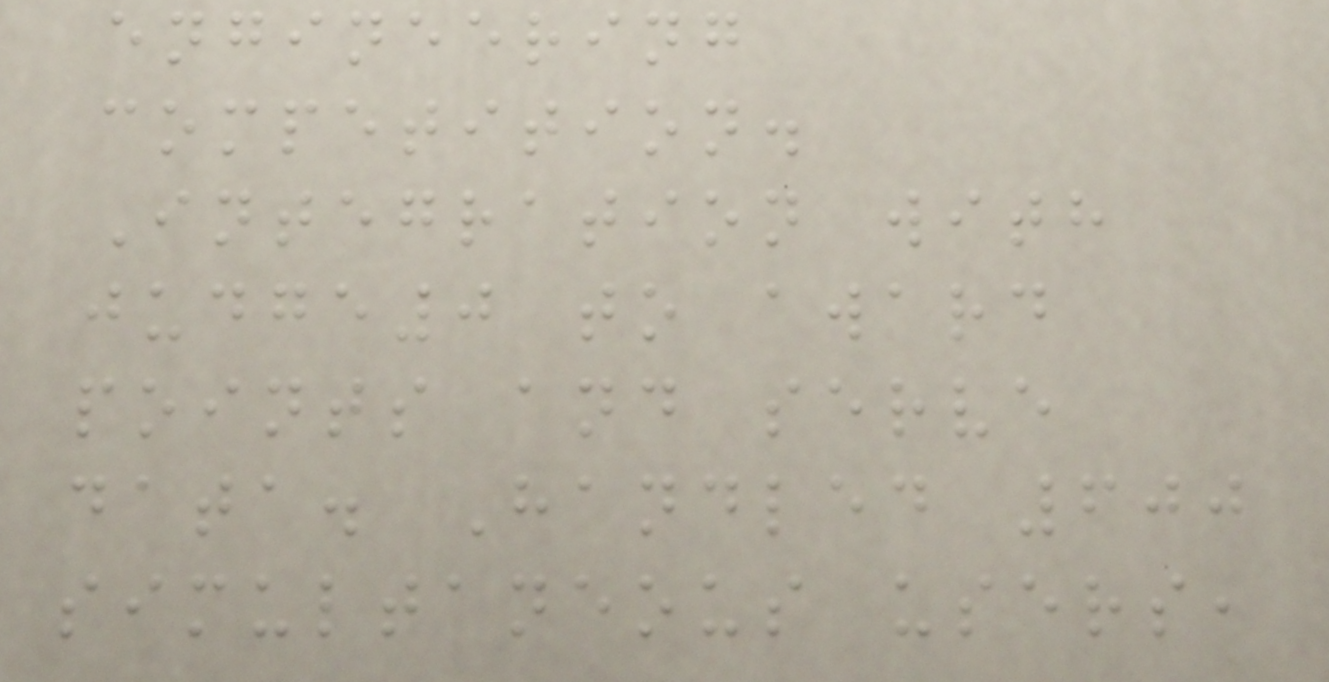engineering
competition.
Integration with
judge0 to award
points and serve
data. Handled 600
simultaneous users,
